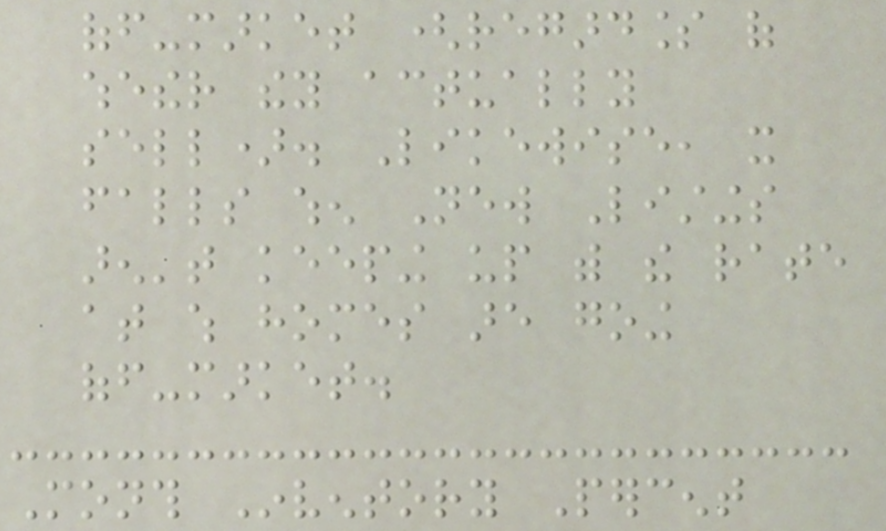off-market (regardless of
whether they actually
sell). Likewise, it
falls when New Listings
aren't keeping up with the rate
at which homes are going
off-market.
Month Inventory Percent
